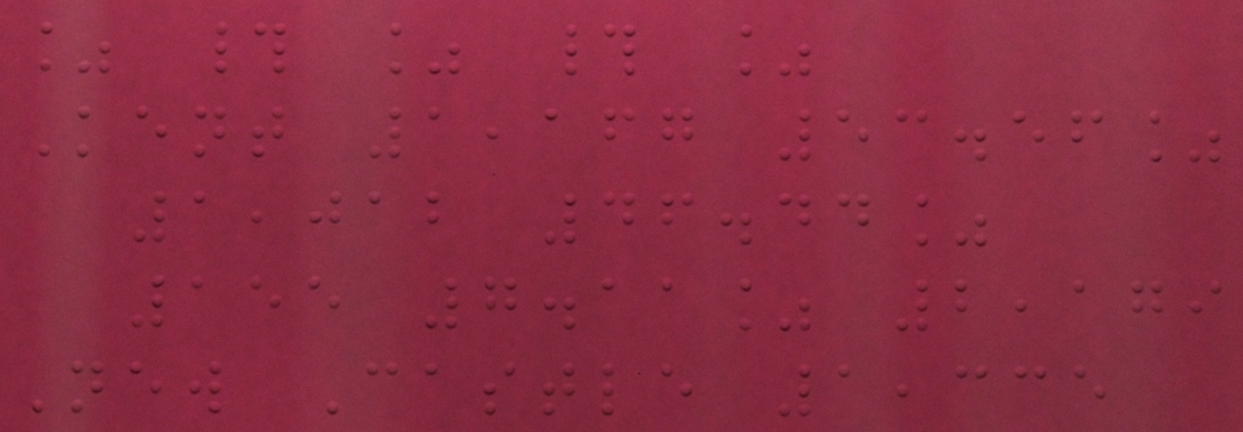% # % # %
Kent 1,167 53.56%
1,012 46.44%
155 7.11% 2,179
New Castle 1,335
